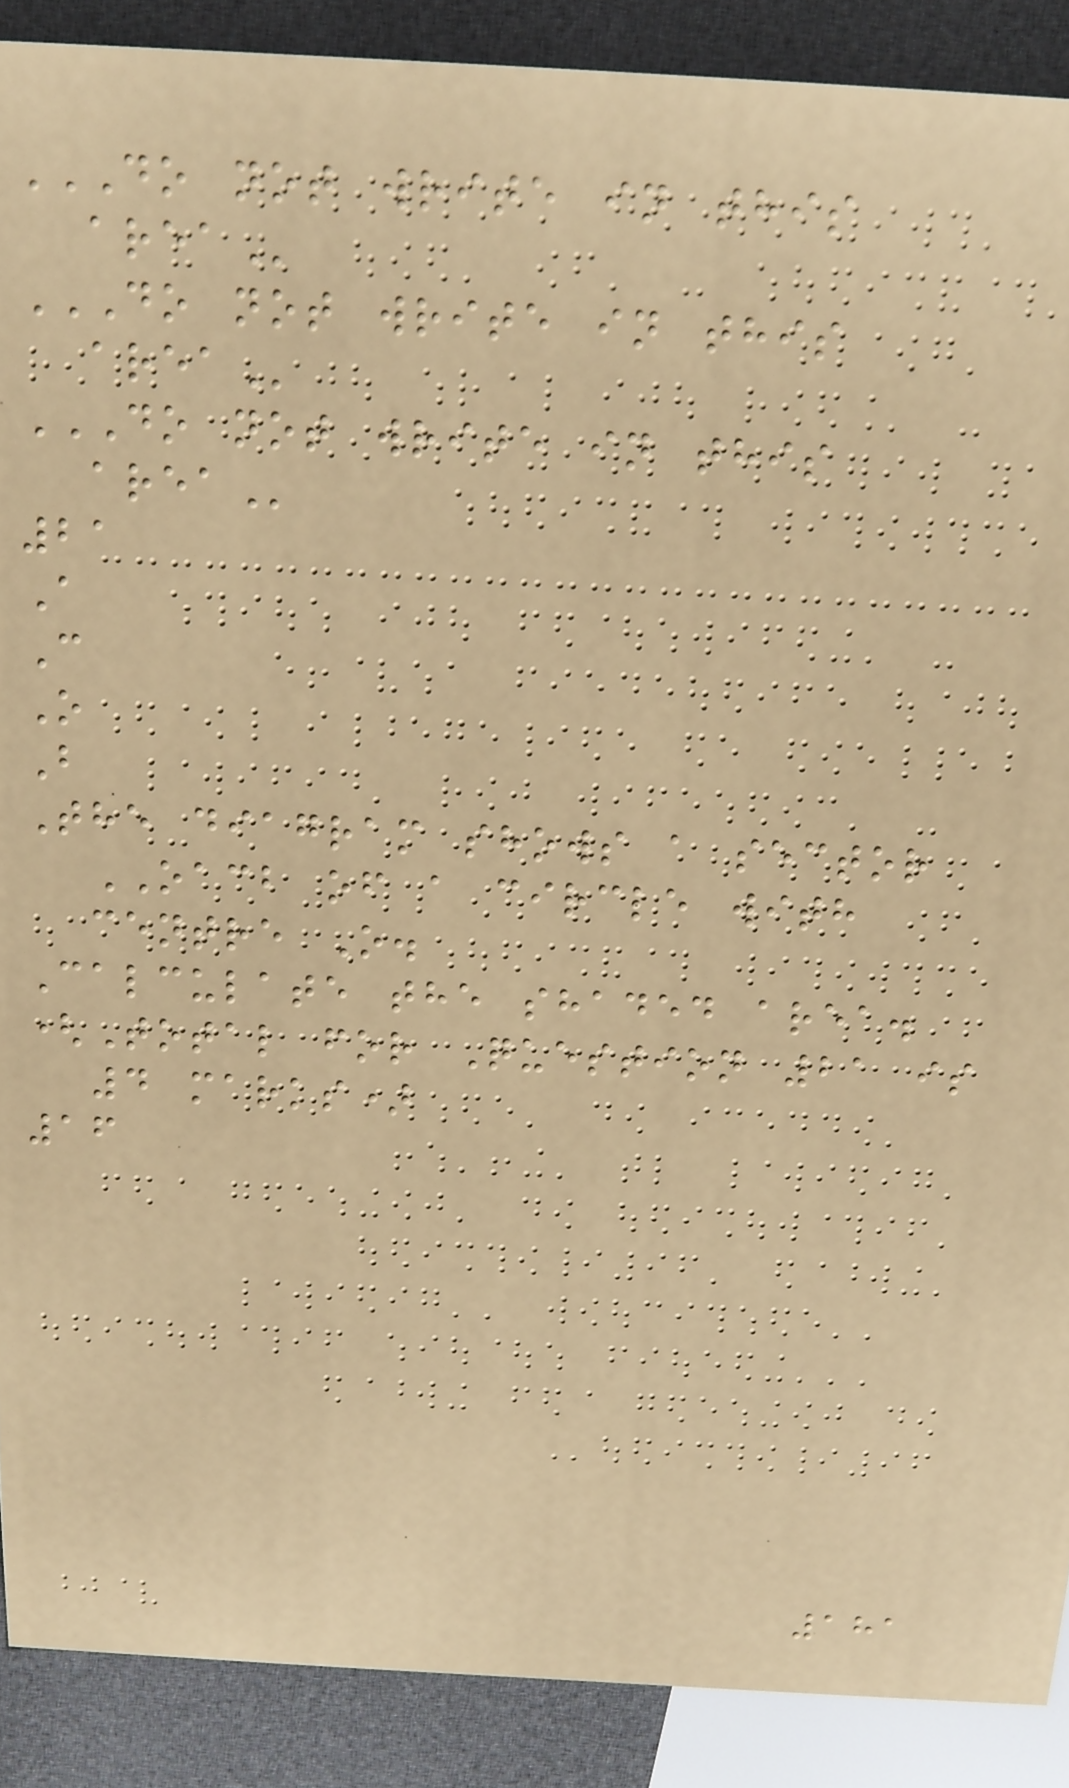DO NOT WRITE IN THIS
AREA
DO NOT WRITE IN THIS
AREA
DO NOT WRITE IN THIS
AREA
21
A
C
O
B
The diagram shows a sector
OACB of a circle with
centre O.
Calculate the shaded area.
(Total for Question 21 is
4 marks)
16
181
